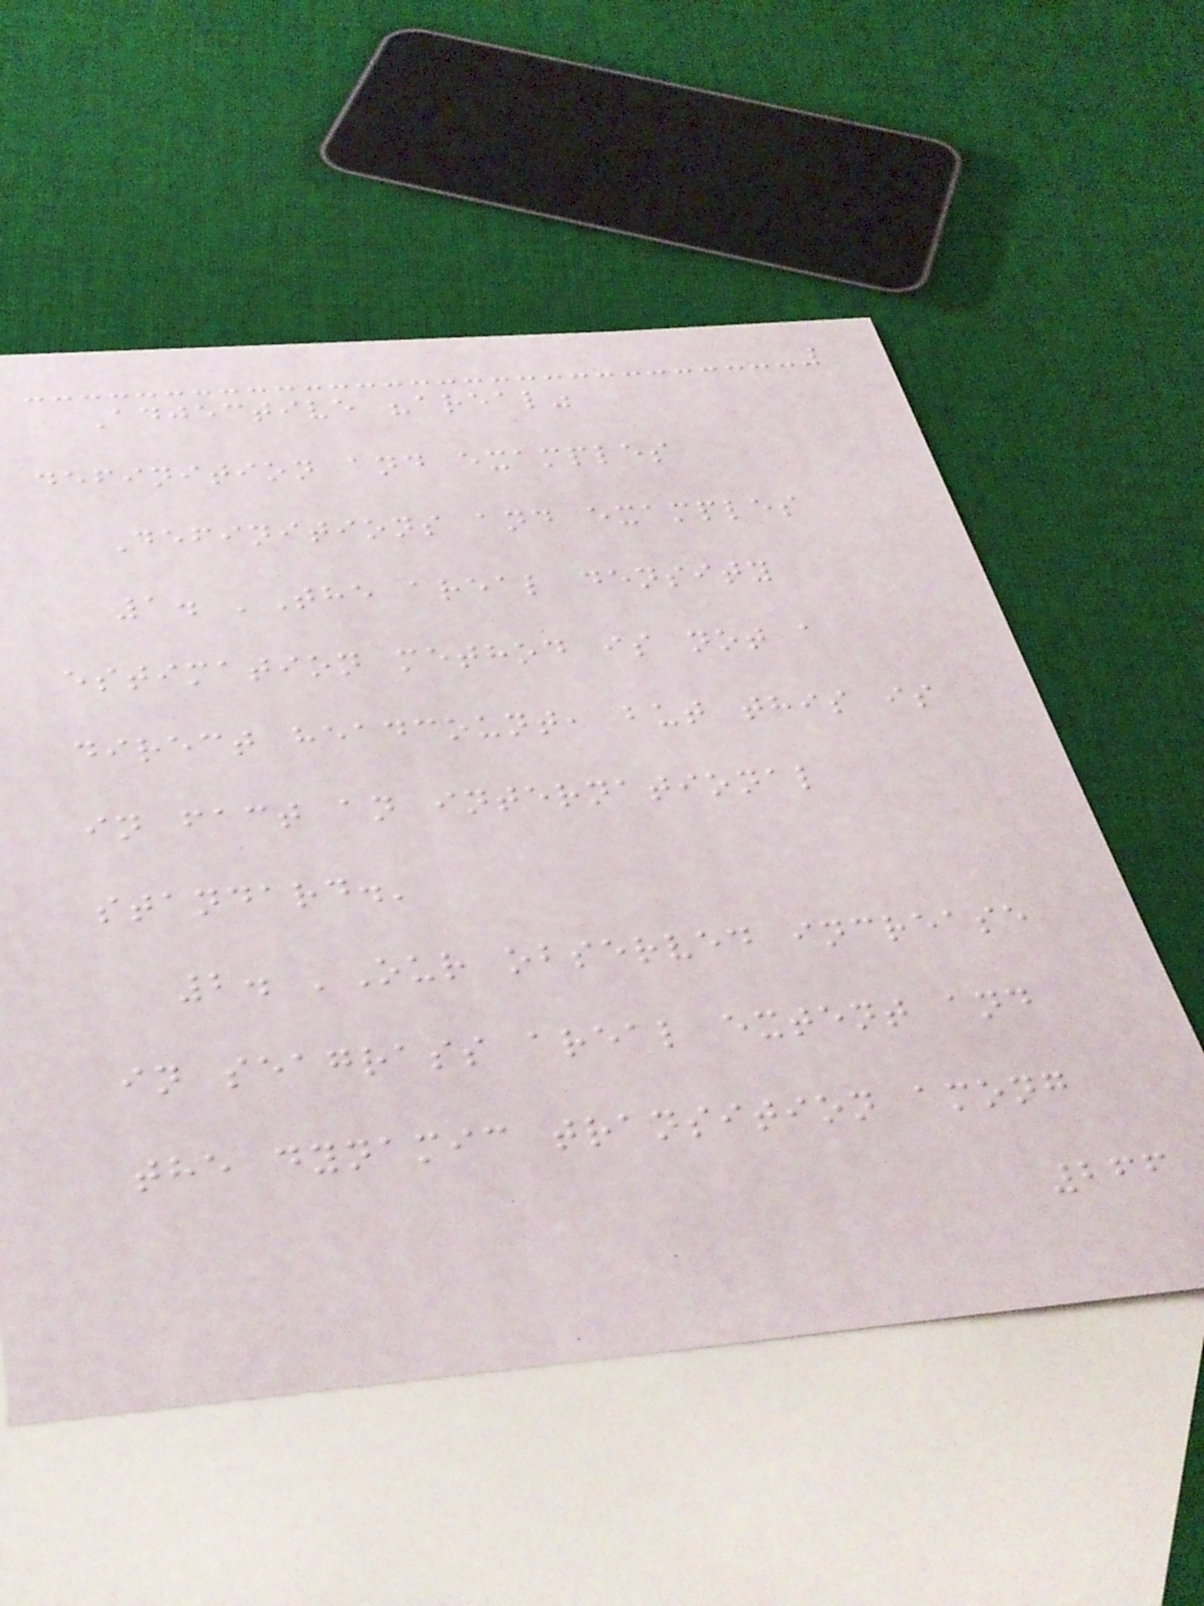Adjective "areal"
definition and examples
Definitions and examples
1. 'The areal density
estimation method is not a
direct headcount, but this is
in fact an international
standard.'
2. 'Our observed increase
in seagrass areal extent and
the dynamic transition among
266
